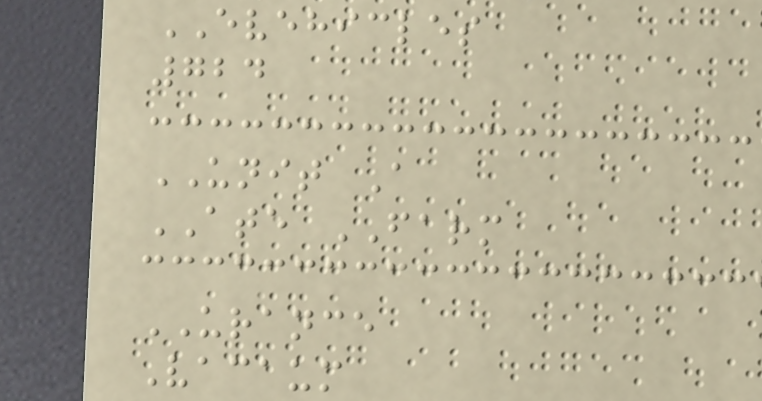EVEHICLES
724
UNIT A
ATE FARM
URANCE
Vacaum
